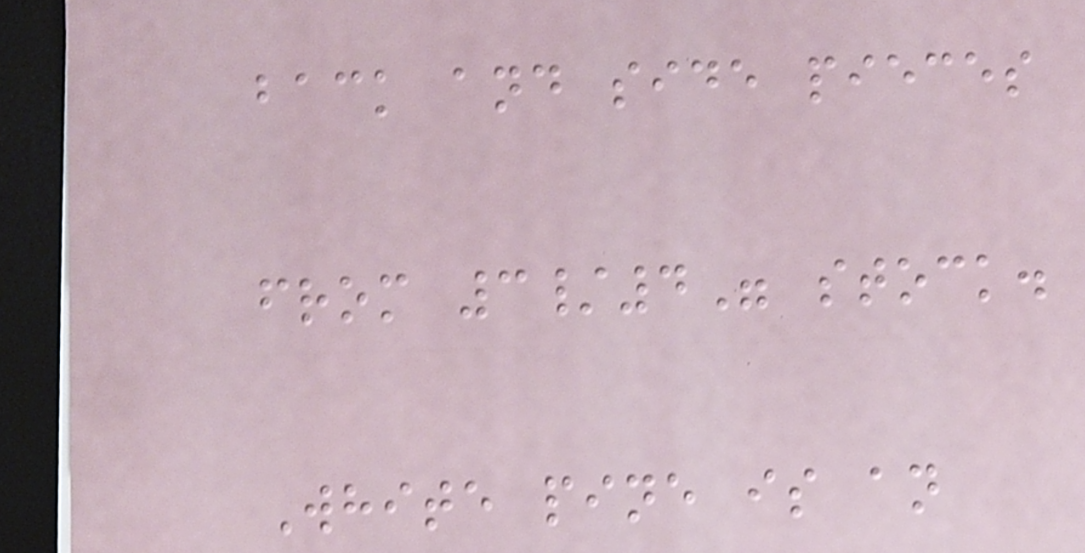back and side pieces
from 3/4" stock.
White pine is an
